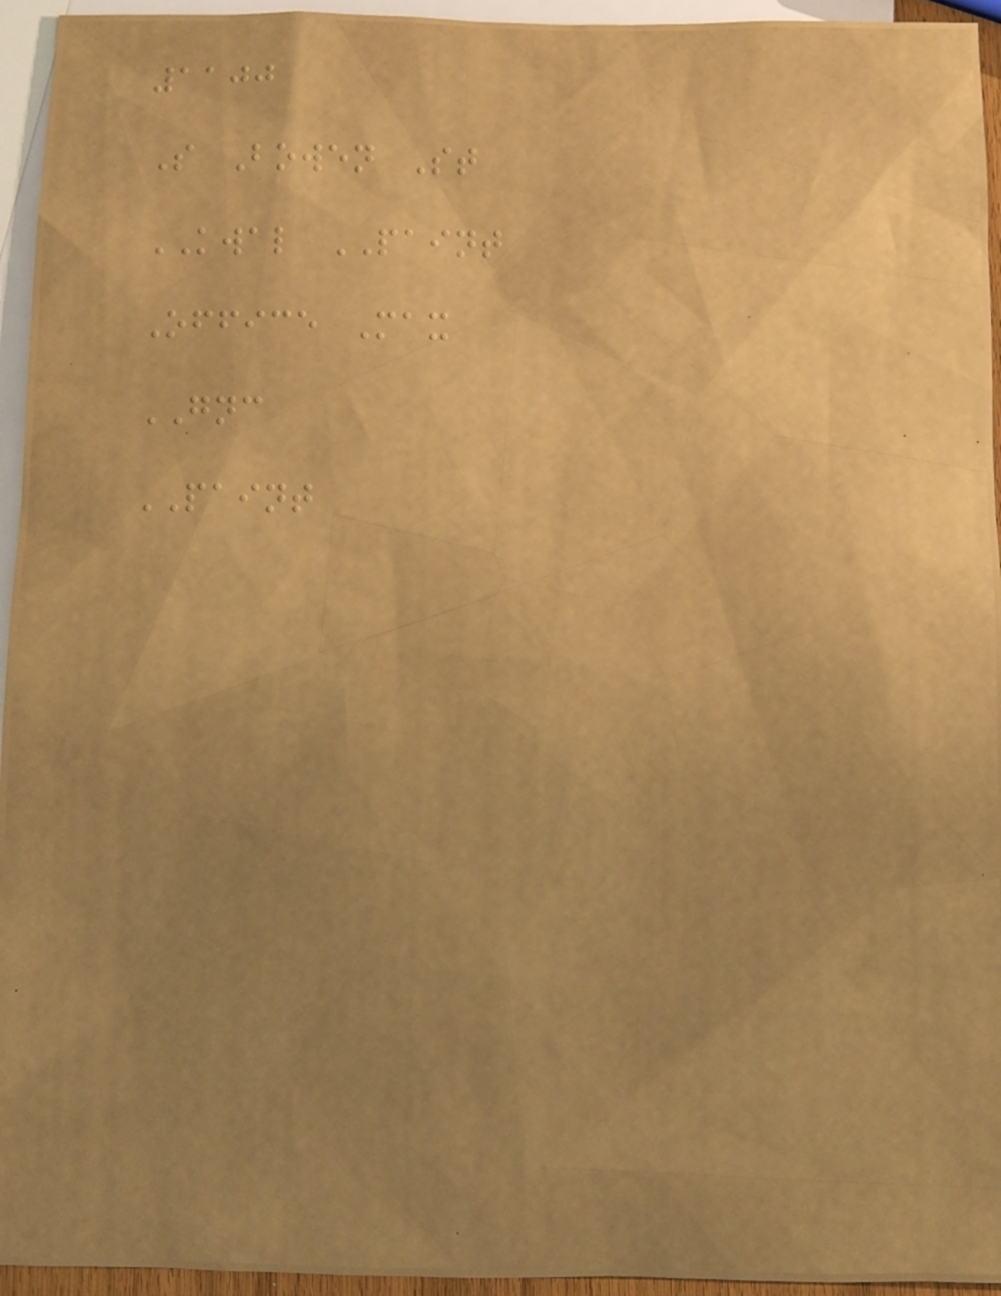1100
S Bowen St
KWAL PAINT
Office Max
GNC
PAINT
